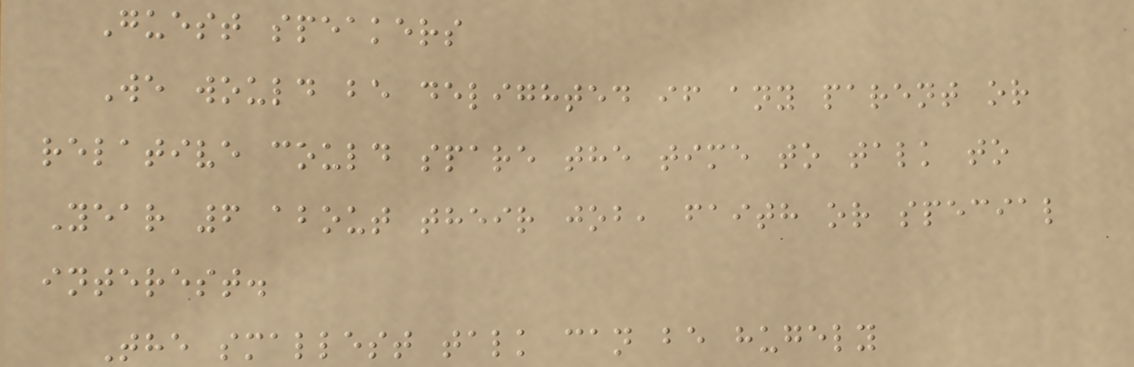Guest speakers
We would be delighted if any parent or
relative could spare the time to talk to
Year 6 about their job, faith or special
interest.
The smallest talk can be hugely
